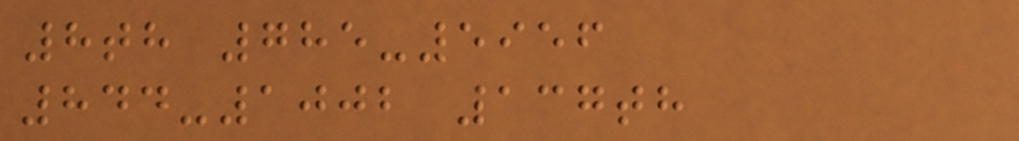8th 785-5956
844-1002 137th
